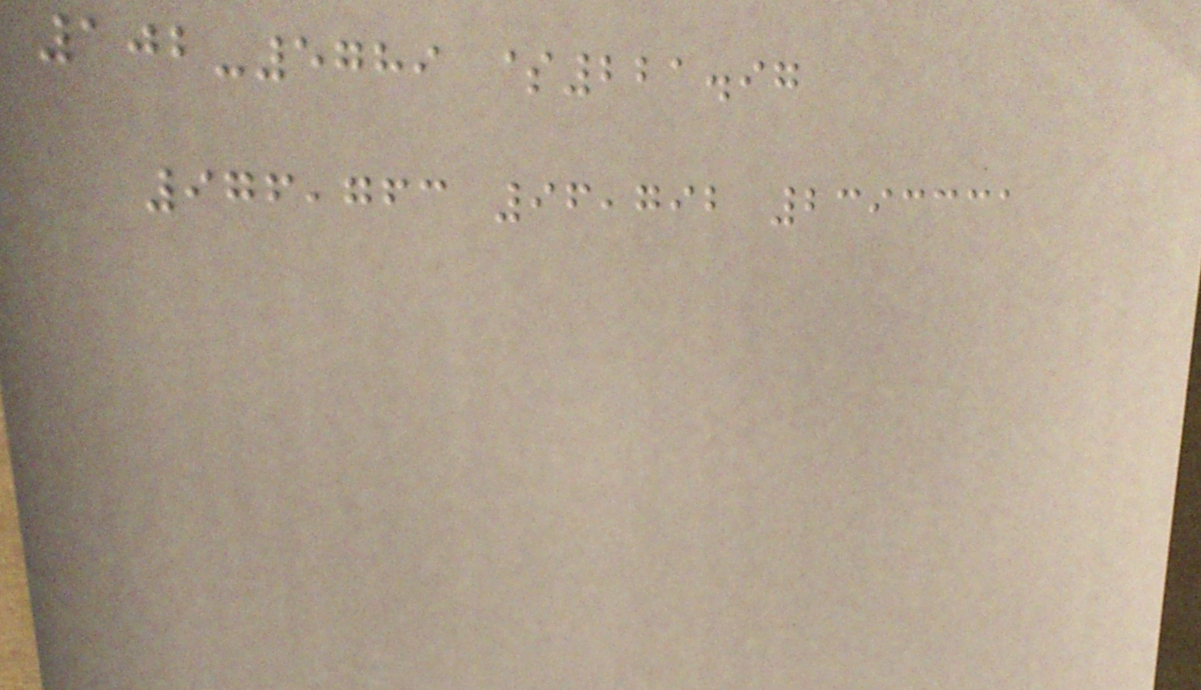102-5789 $221.97
976,763 96,792 2393331
